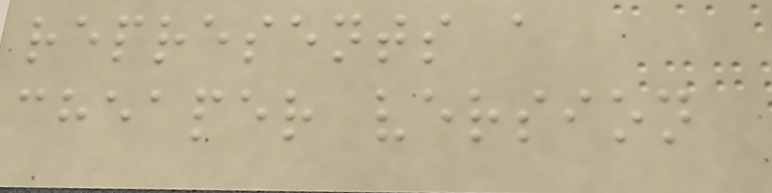represents a
cheaper version
